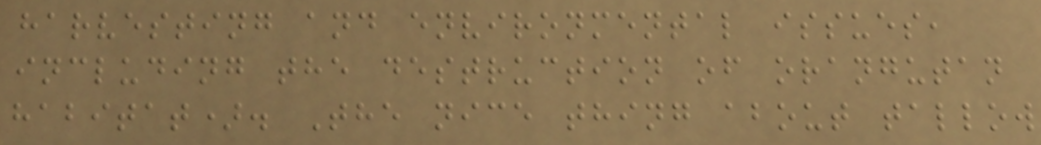harvesting and environmental issues,
including the destruction of orangutan
habitat). The nice thing about tallow
